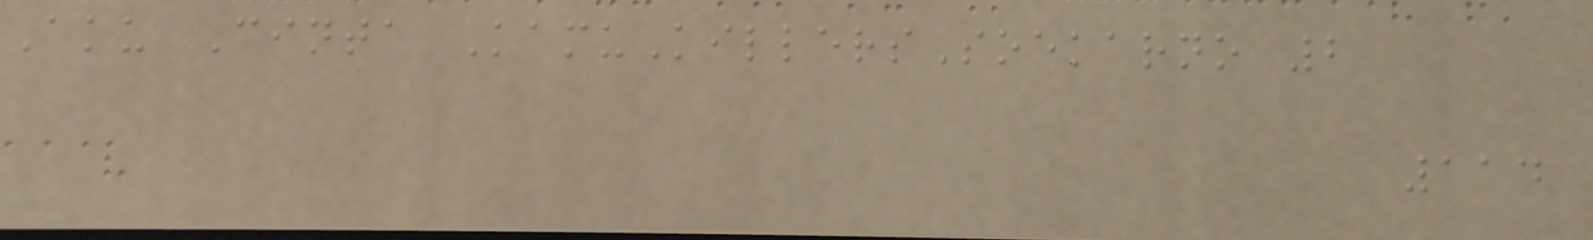Aku Cinta KamuKillersSoekarno 2
114
